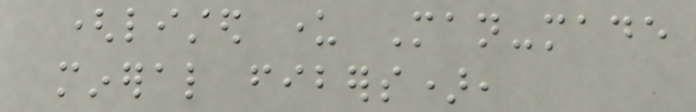(listed under Man-made
mineral fibers),
